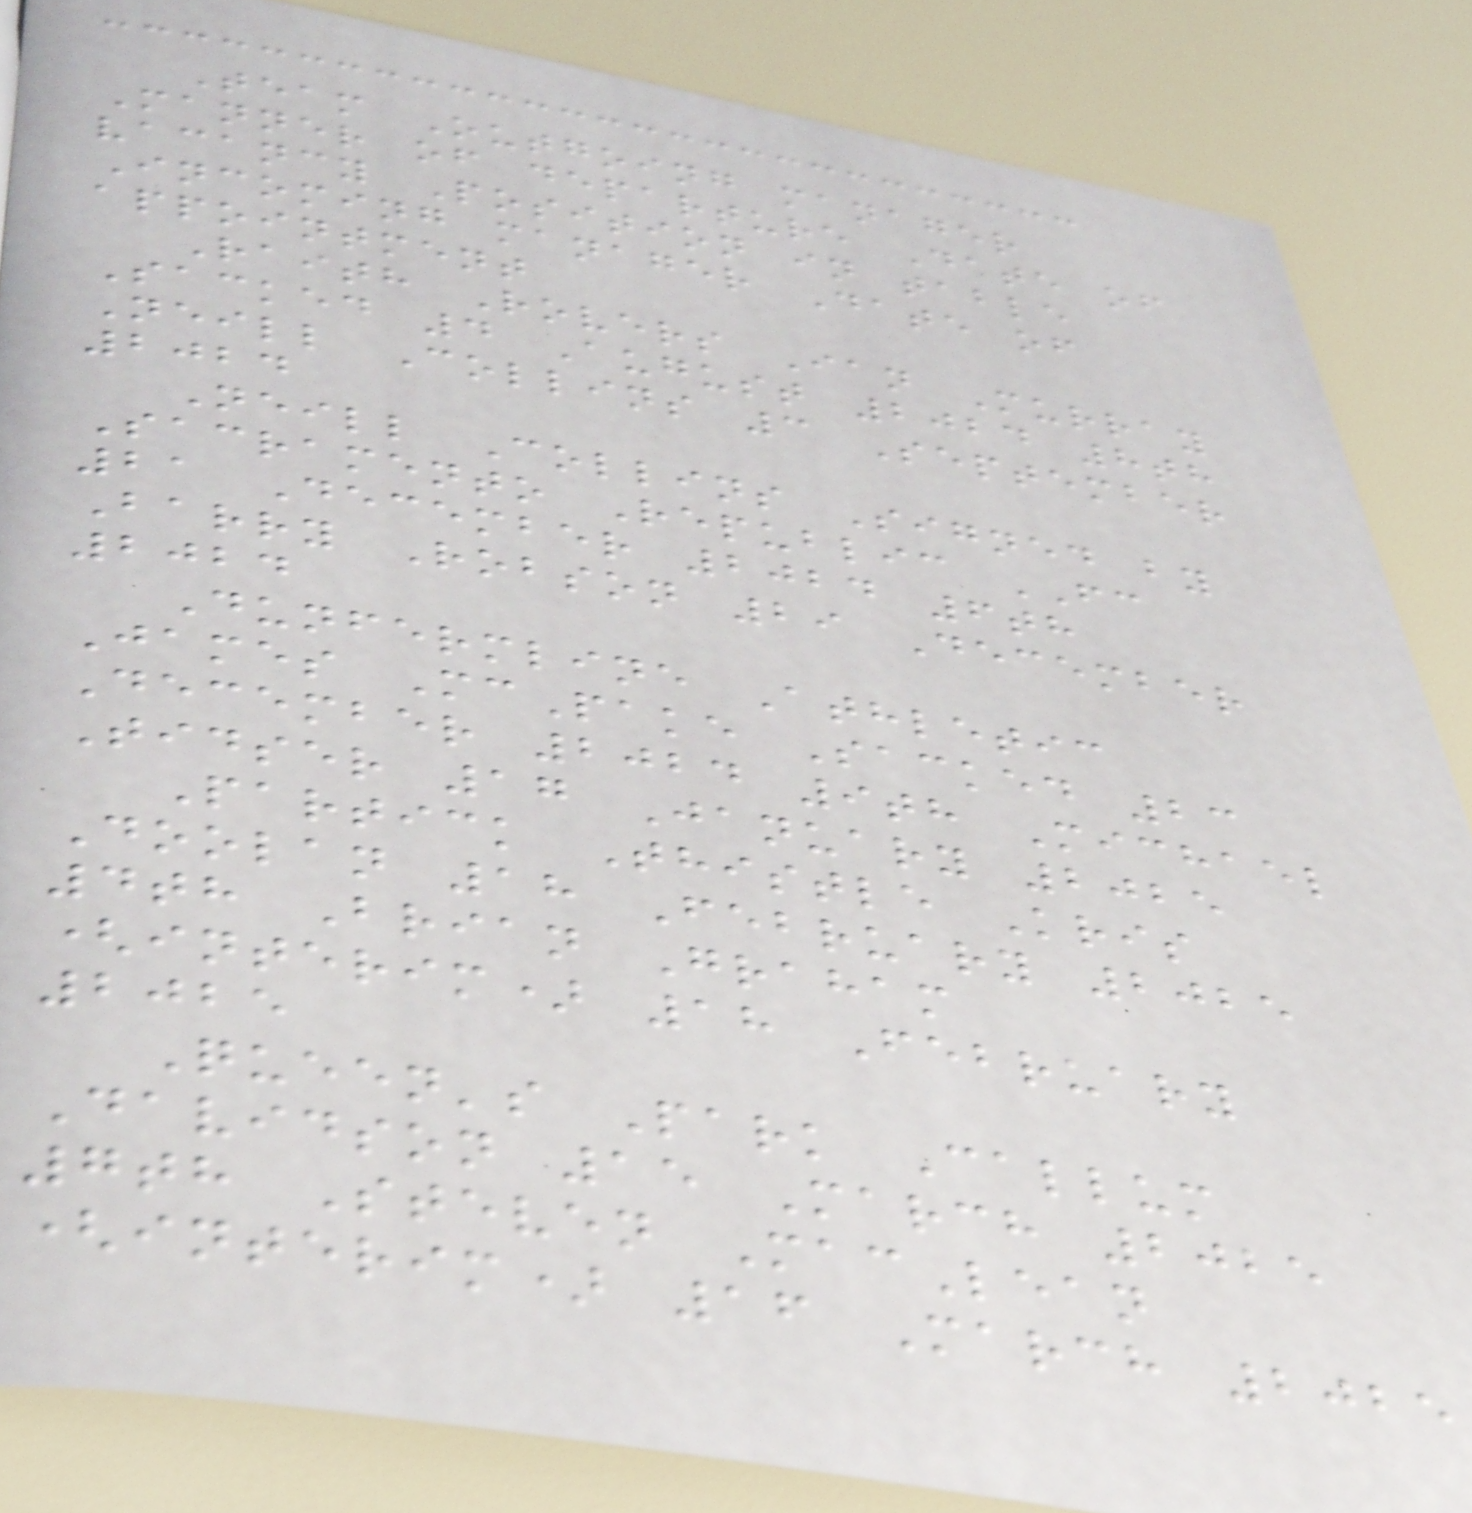Team Outgoing manager
Manner of departure Date of
vacancy Position in table
Incoming manager Date of
appointment
Raith Rovers Ian Murray
Sacked 4 August 2024 8th
Neill Collins 3 September
2024
Neill Collins Signed by
Sacramento Republic FC
21 December 2024 6th
Barry Robson 29 December
2024
Dunfermline Athletic
James McPake Sacked 23
December 2024 9th Michael
Tidser 17 January 2025
Partick Thistle Kris
Doolan 18 February 2025
4th Brian Graham
(interim) 18 February
2025
Queen's Park Callum
Davidson 15 March 2025
7th Steven MacLean
(interim) 16 March 2025
